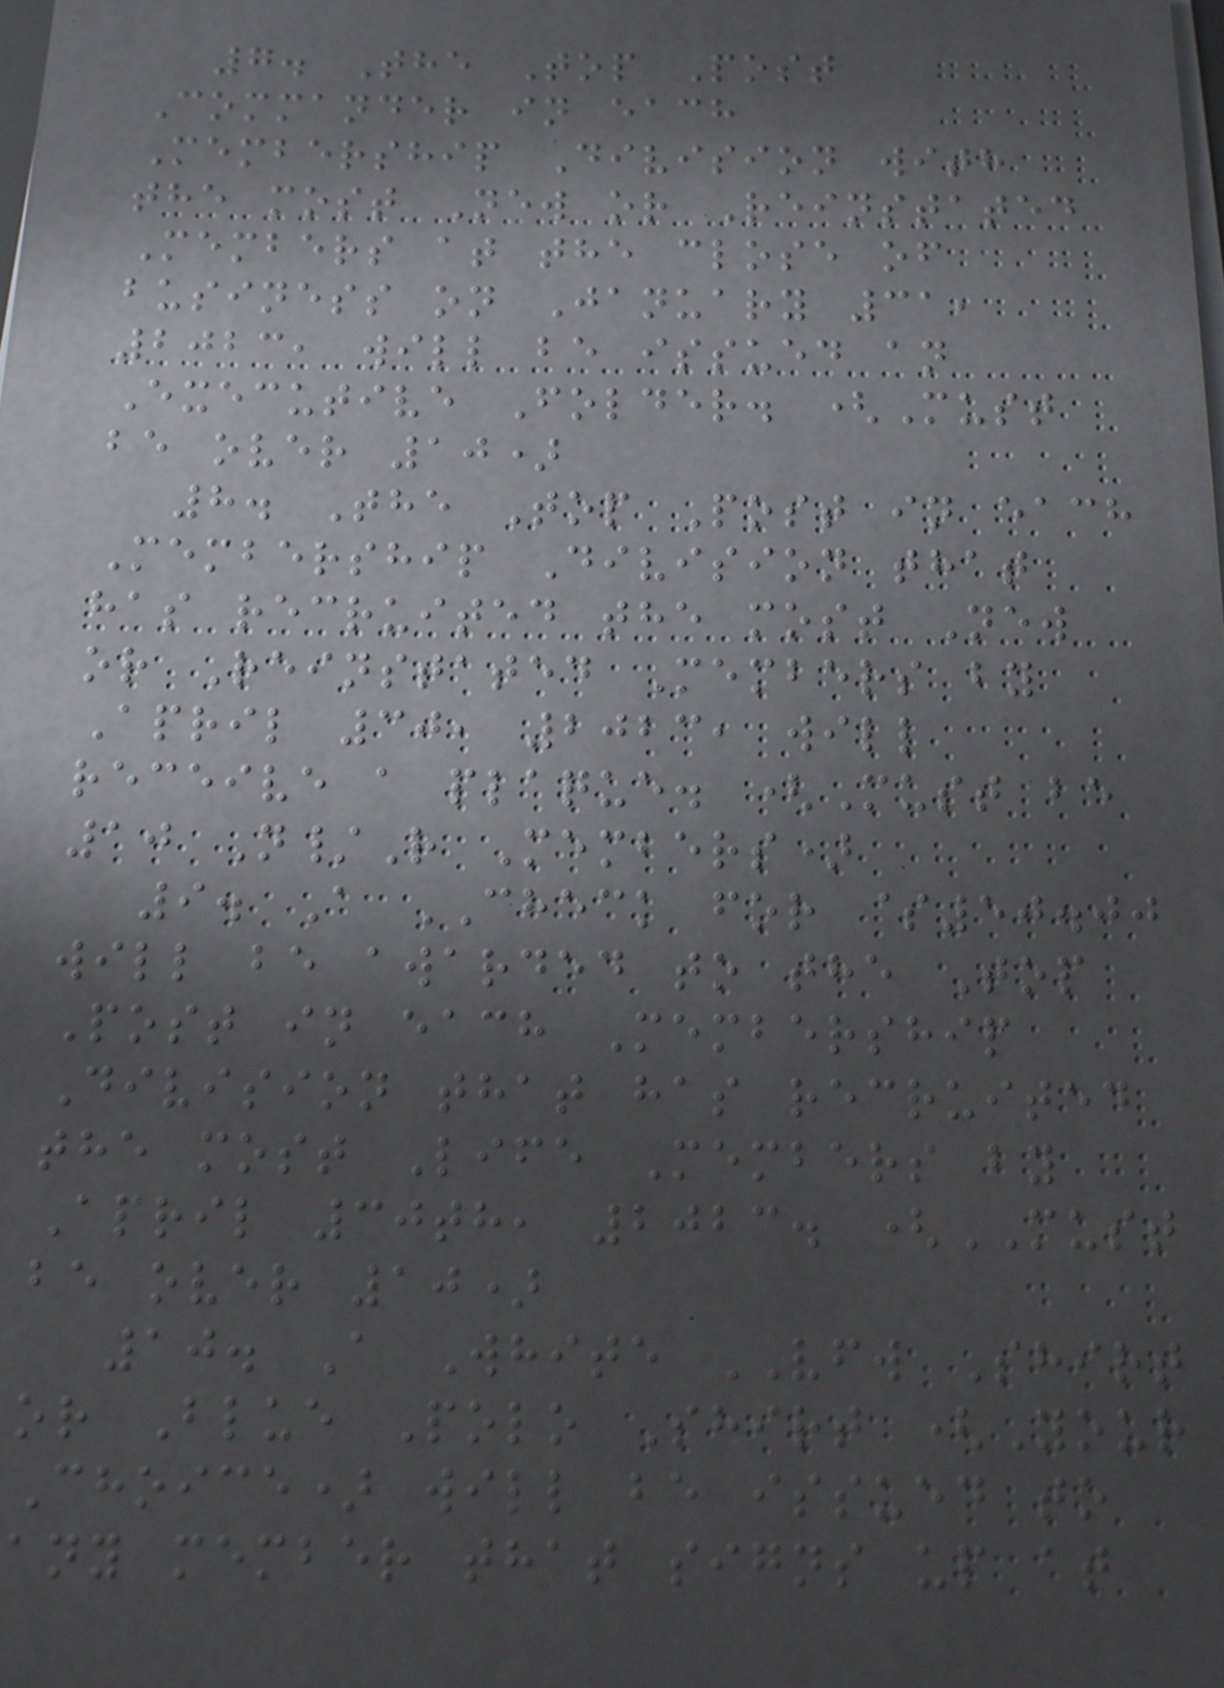7. The Top Post
Commander in each
Membership Division with
the most New or Reinstated
Members at the close of
business on January 31,
2023, will be issued an
Executive Folder. (Must
be over 10)
8. The Top Post in each
Membership Division that
has recruited the most New
or Reinstated Members by
April 30, 2023, will
receive a plaque. (Must be
10 N/R Members)
9. A CHECK for $50.00
will be awarded to the Top
Post in each Membership
Division that has recruited
the most Life Members by
April 30th, 2023. (MUST
be over 10)
10. A White VFW Shirt
or Blue Polo Shirt (Your
Choice) will be issued to
any member that signs up at
